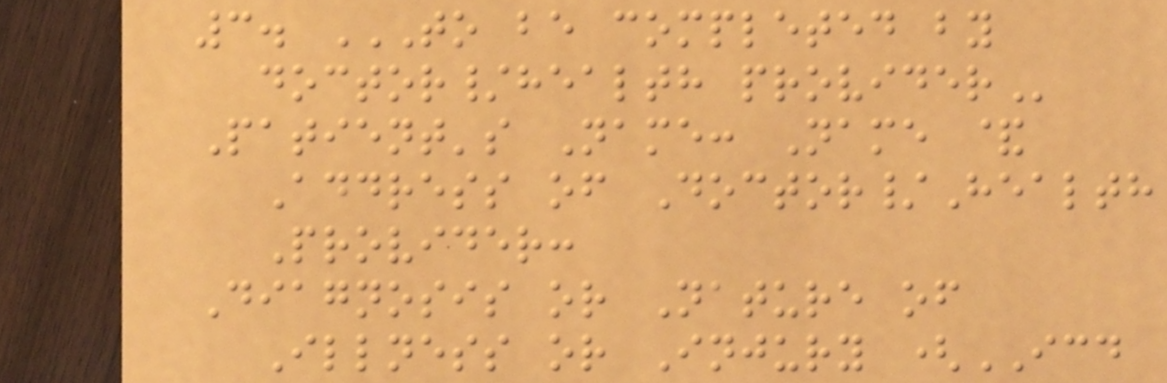3. TO BE COMPLETED BY
DOCTOR/HEALTH PROVIDER
Patient's Name: Name &
Address of Doctor/Health
Provider:
Diagnosis or Nature of
Illness or Injury (ICD
